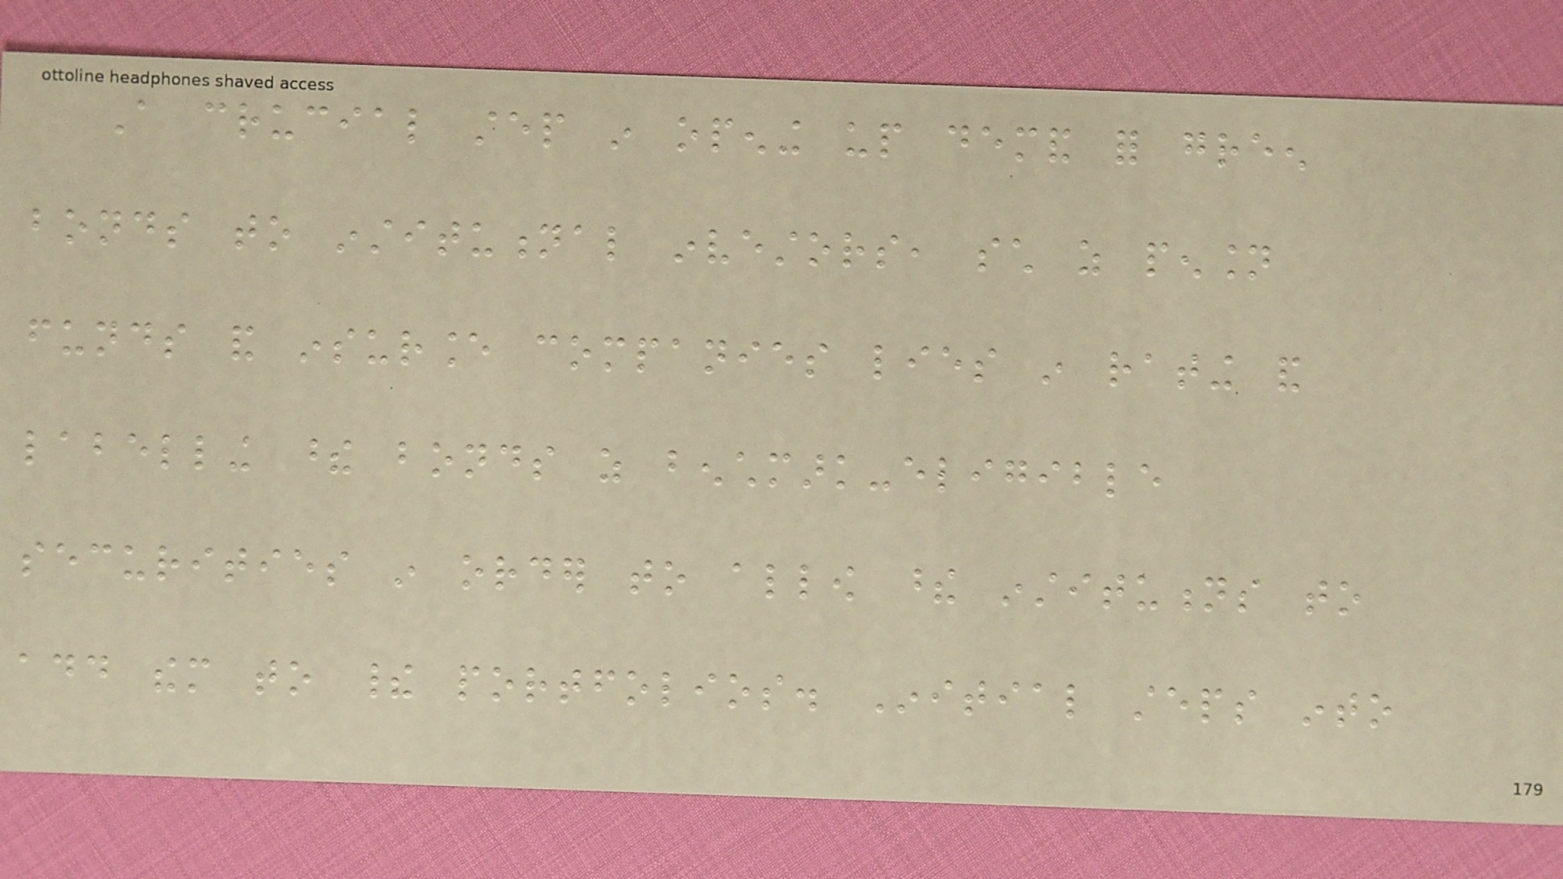A crucial step in opening up demand for green
bonds to institutional investors, such as pension
funds and insurance companies lies in rating and
labelling these bonds as benchmark-eligible
securities in order to allow these institutions to
add them to their portfolios. Initial steps into
